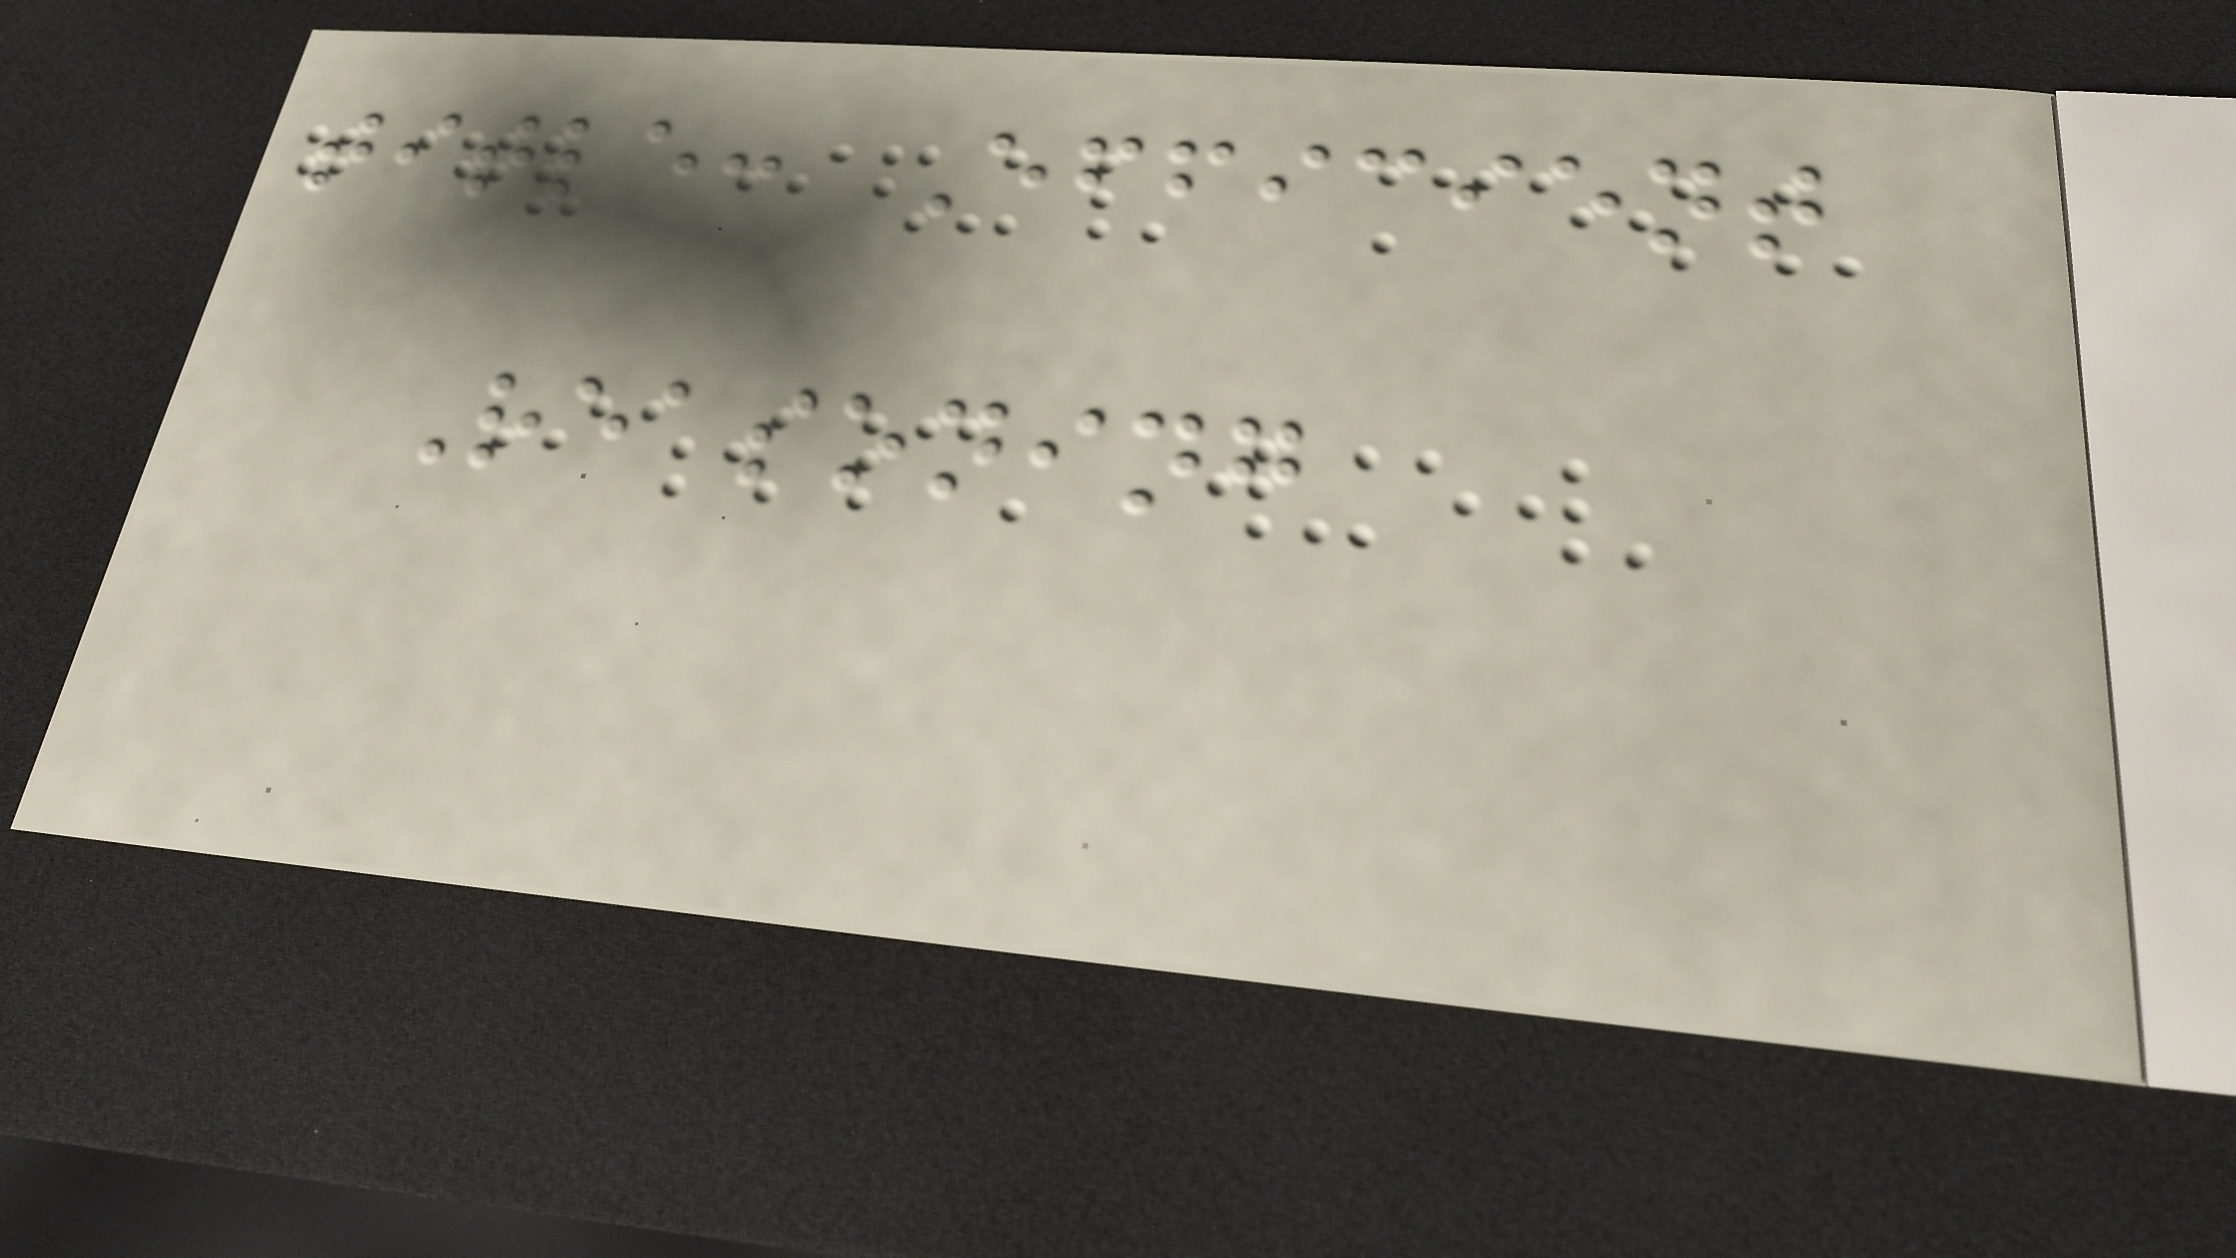title: Efficient
Reasoning
